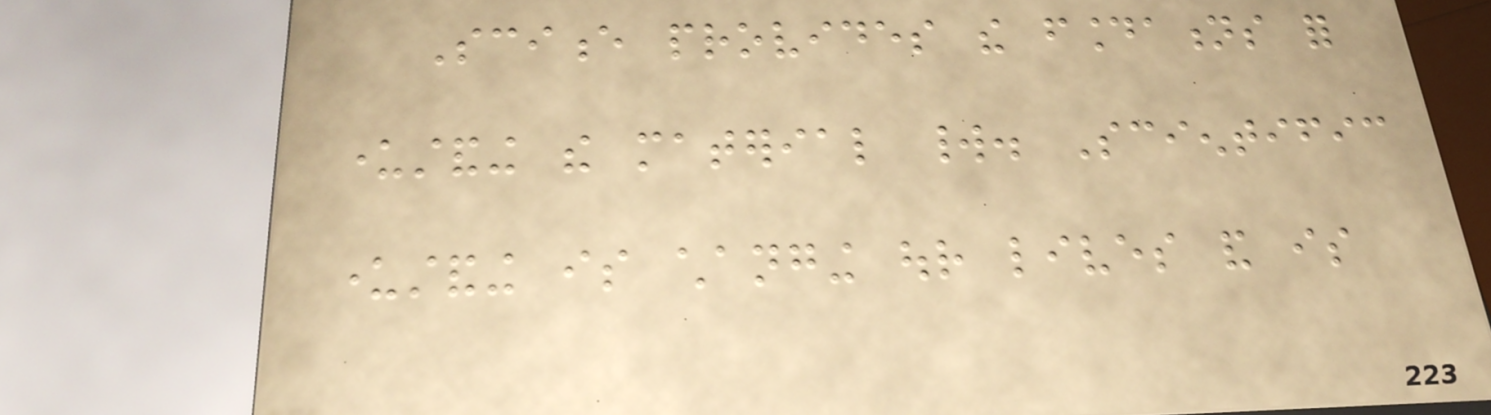Science provides the foundations for
understanding the material world. Scientific
understanding is changing our lives and is
